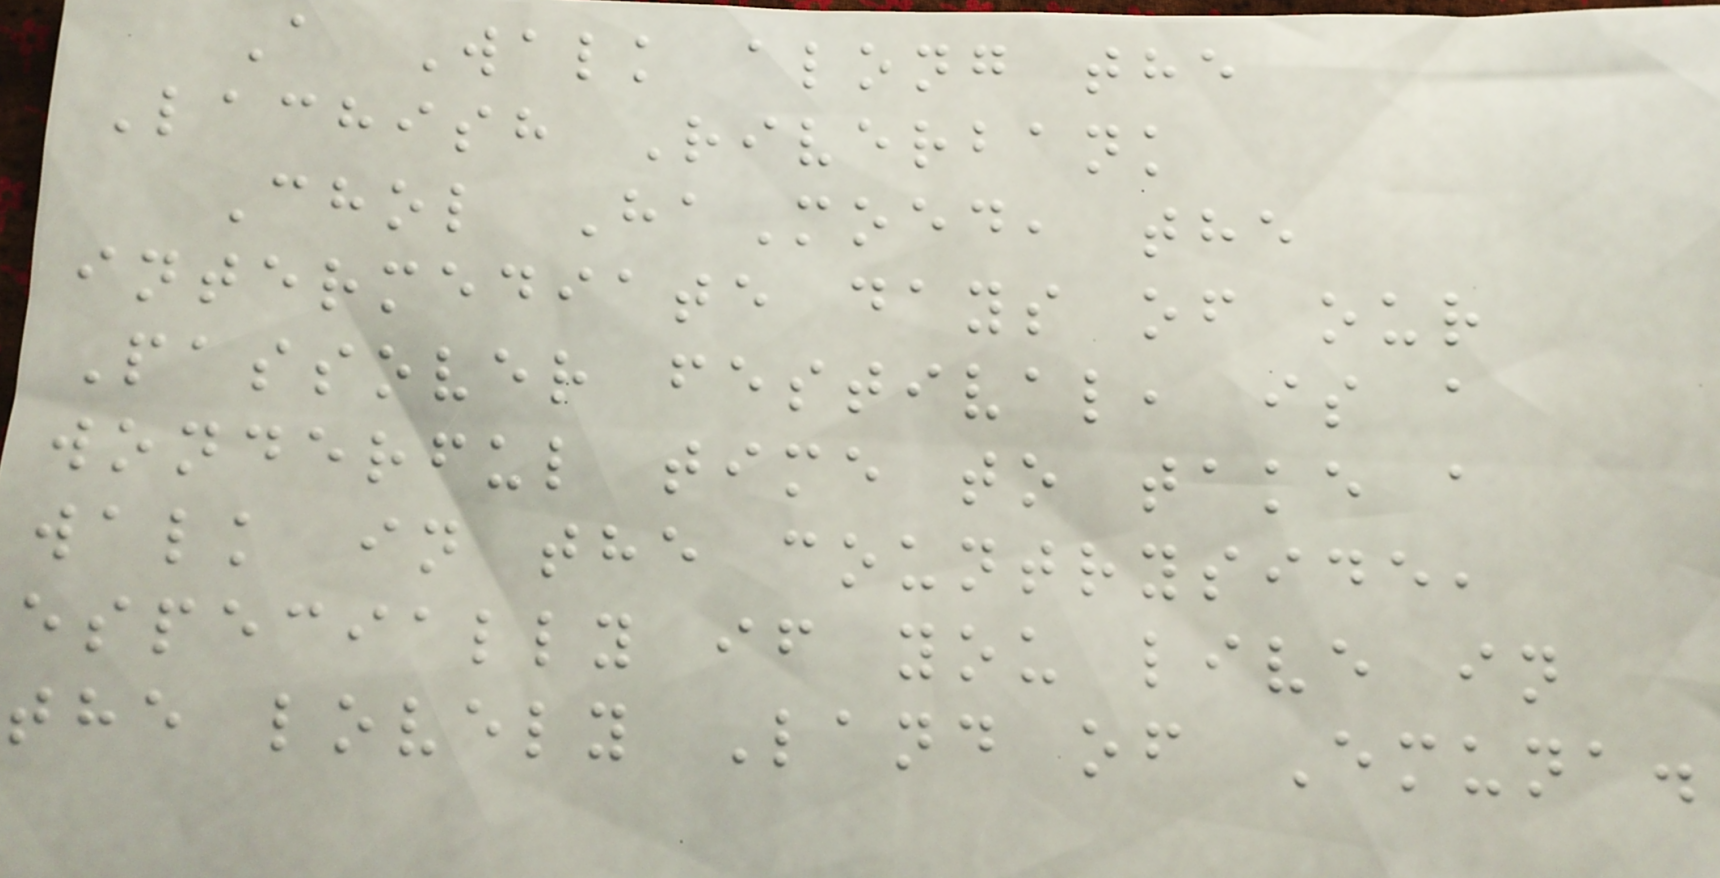A Walk along the
Lachish Riverbank
Chol HaMoed, the
intermediate days of our
Passover festival, is a
wonderful time to take a
walk in the countryside,
especially if you live in
the lovely Land of Emuna.
